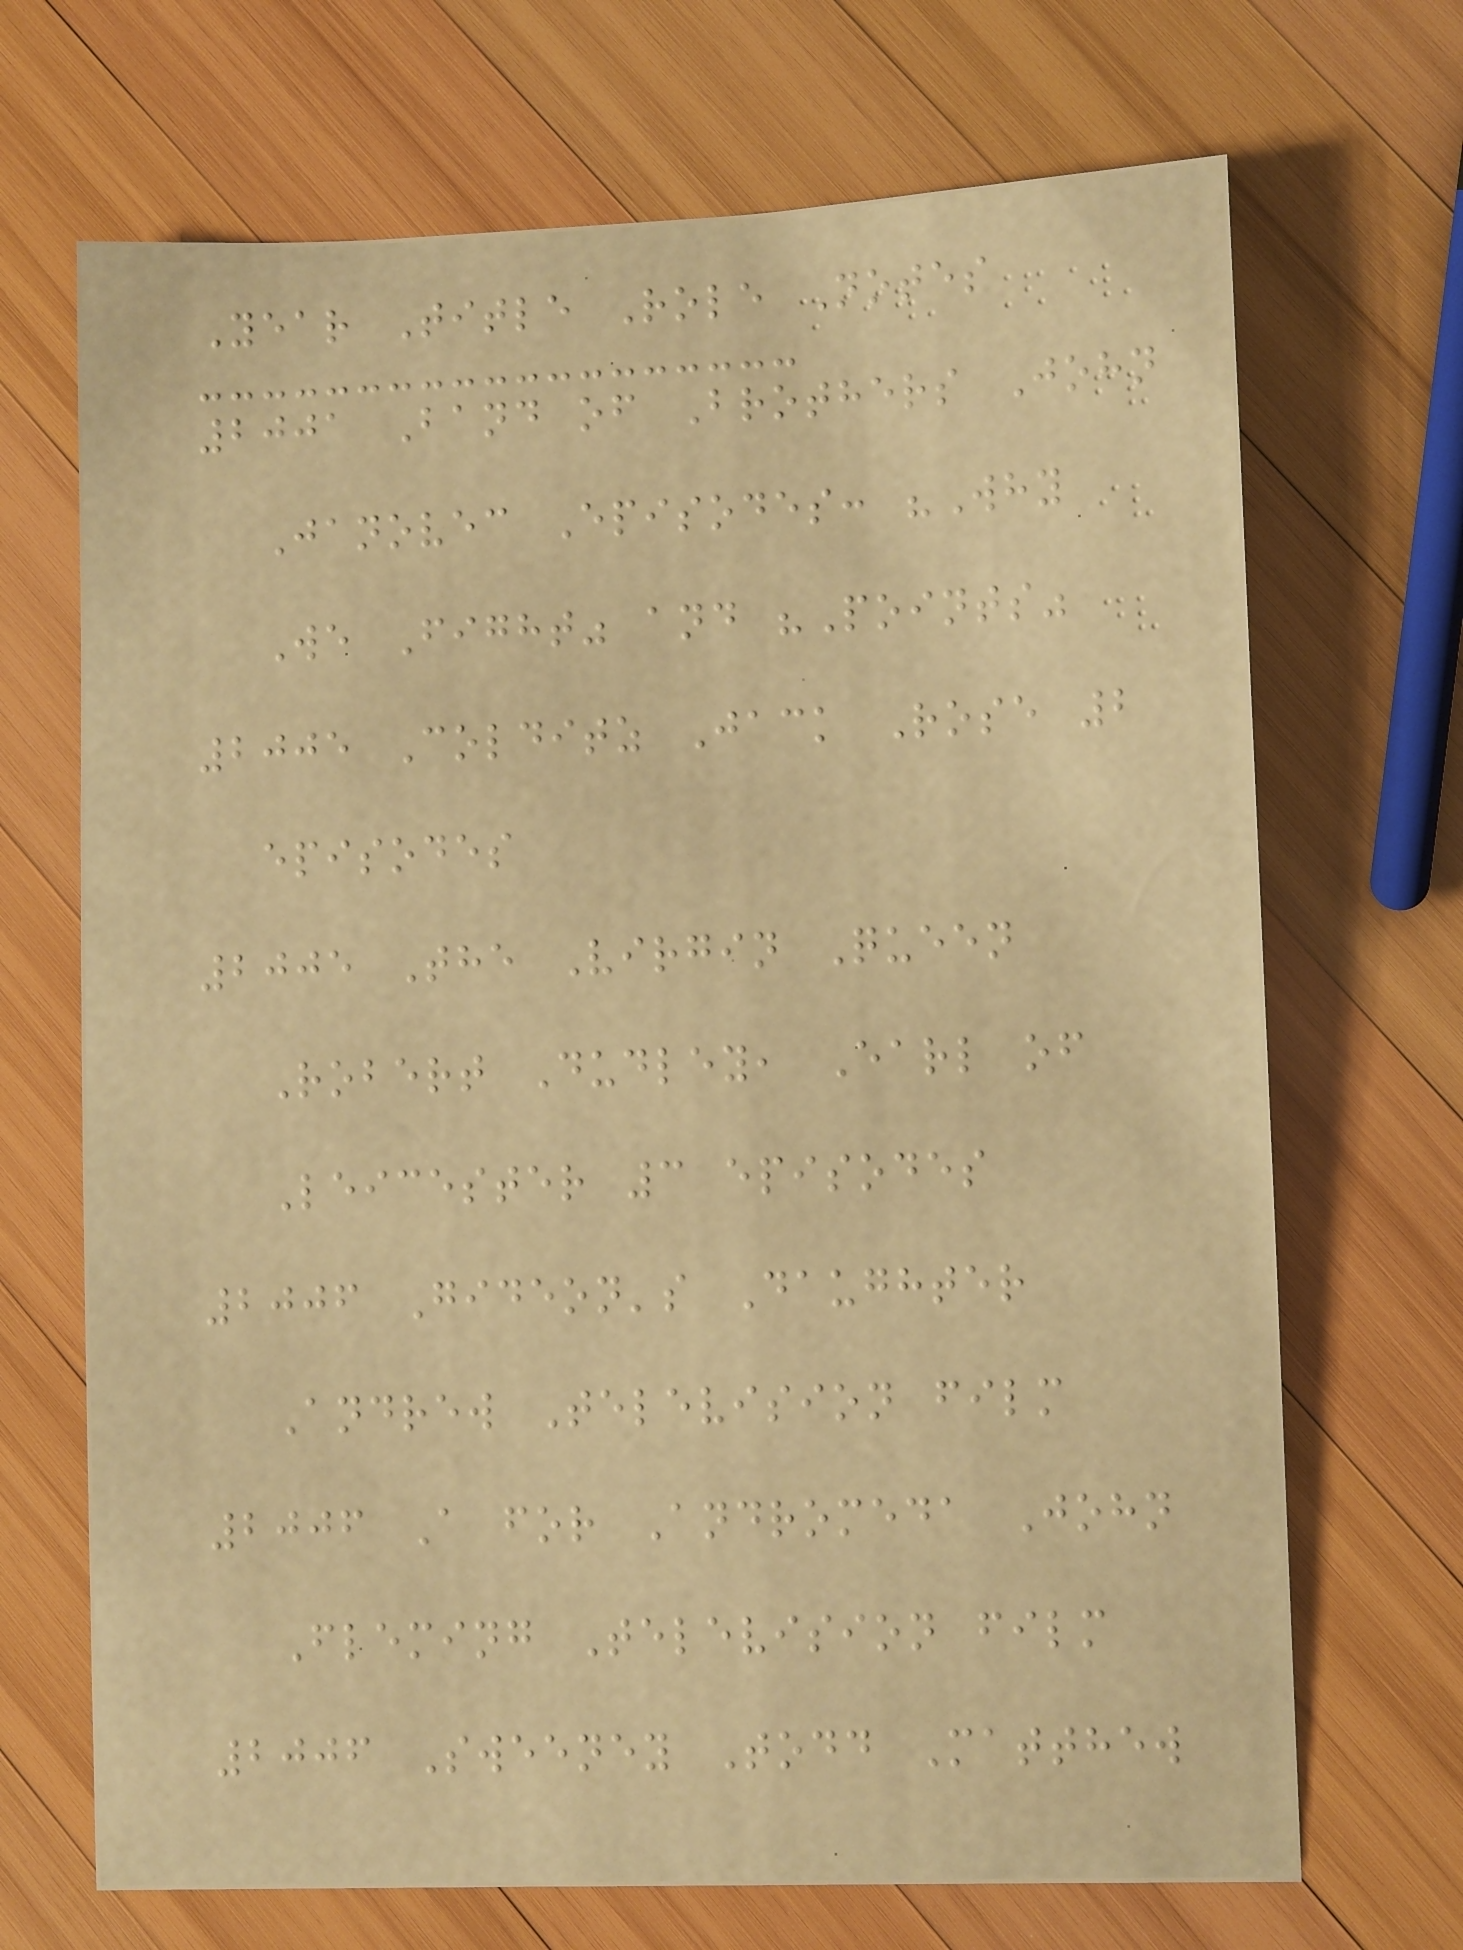Year Title Role Notes
2001 Band of Brothers John
Janovec Episodes: "Why
We Fight" and "Points"
2005 Colditz Jack Rose 2
episodes
2005 The Virgin Queen
Robert Dudley, Earl of
Leicester 3 episodes
2006 Gideon's Daughter
Andrew Television film
2006 A for Andromeda John
Fleming Television film
2006 Sweeney Todd Matthew
